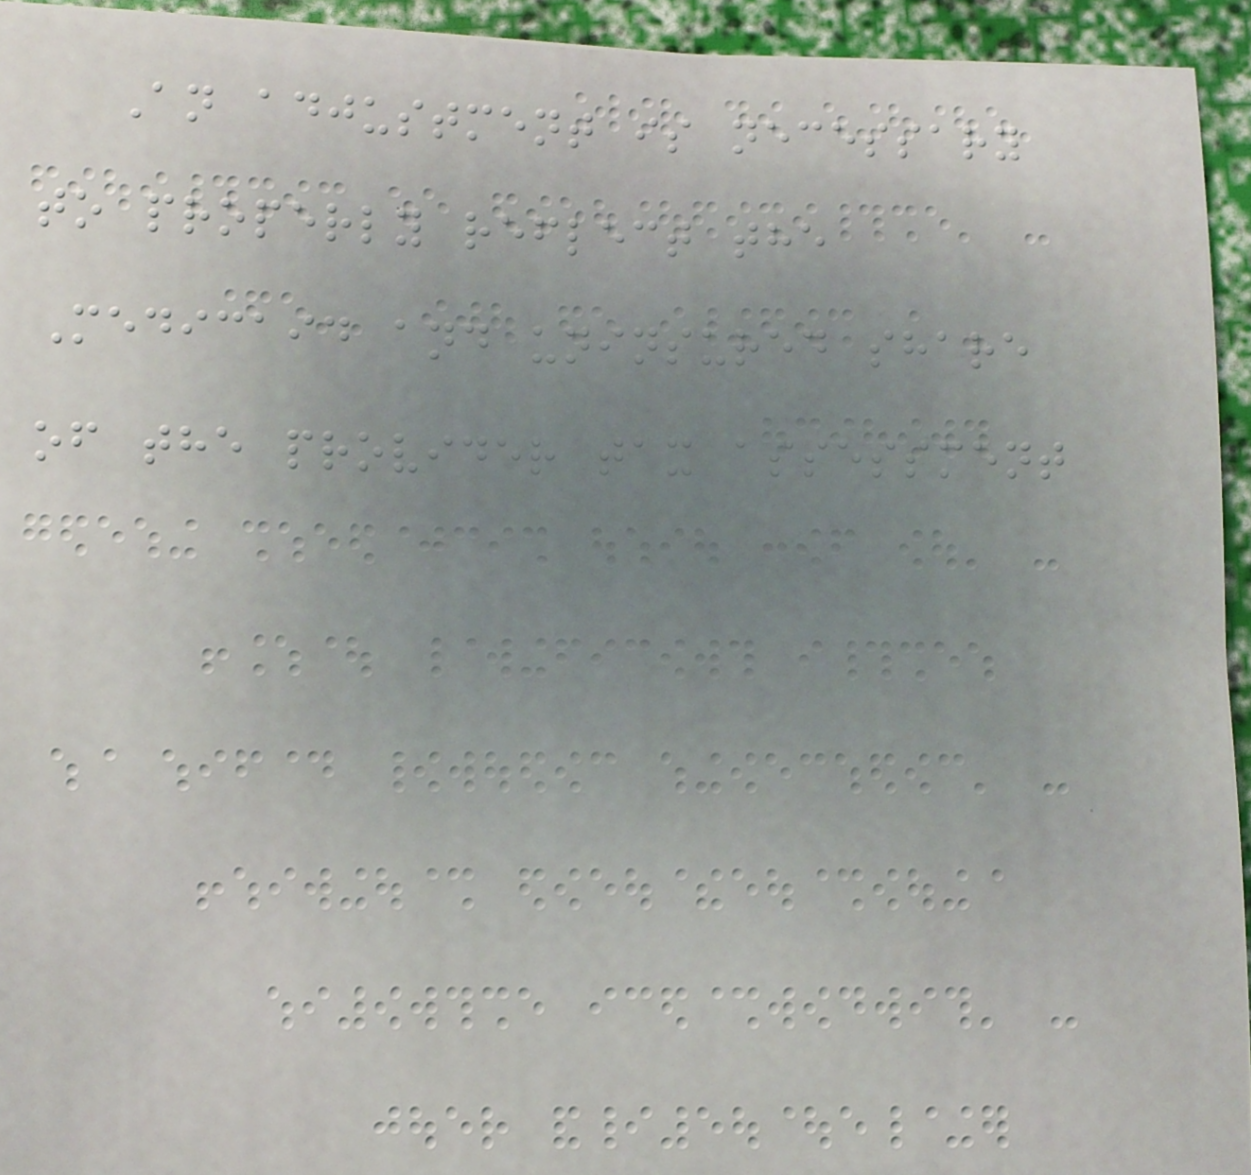An adjustment is necessary
to properly reflect the
Medicaid and uninsured share
of the provider tax assessment
